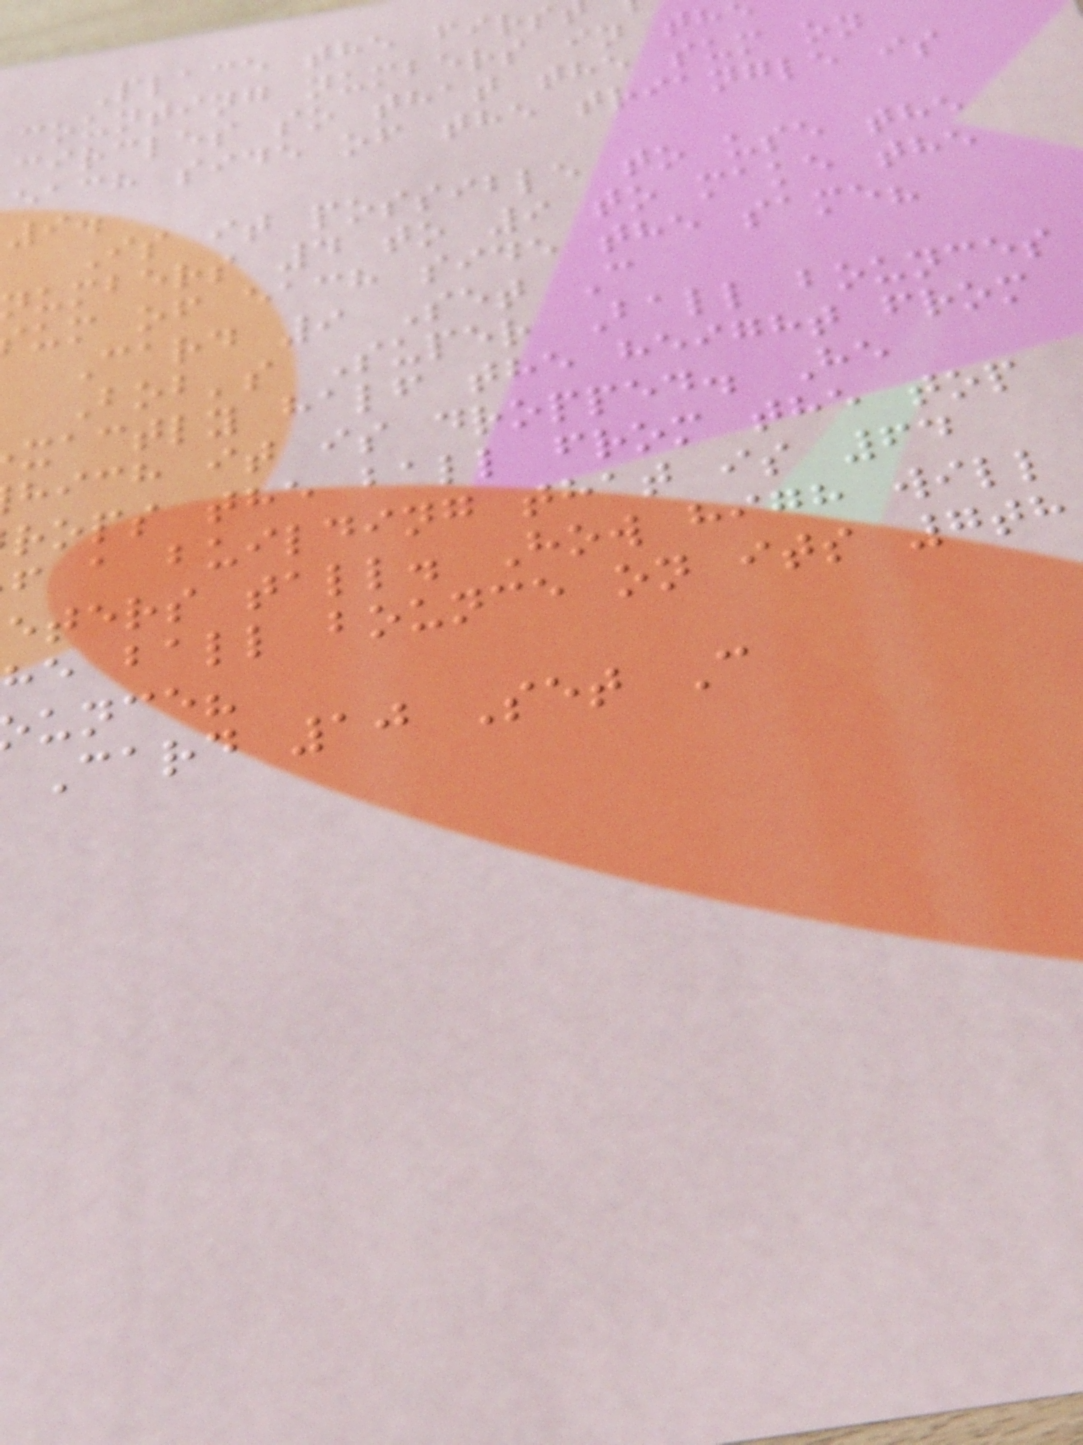Place the firs
counting numbers in th
circles so that the sum on
each side of the triangle is
9.
Is it possible to use the
numbers 4 to 9 to make the
um of each side the same?
Card 9 Set C
Bob's Super Ball bounces
xactly half the height from
hich it is dropped. He
rops the ball from the top
f a building that is 64
eters tall. How high will
he ball bounce on its 7th
unce?
Card 10 Set C
